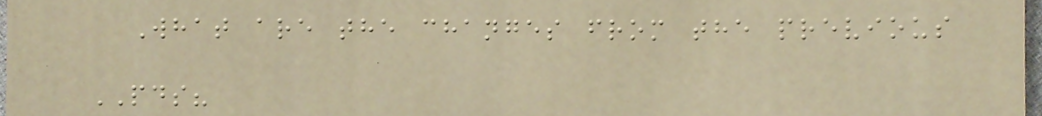What are the changes from the previous
PDS?
